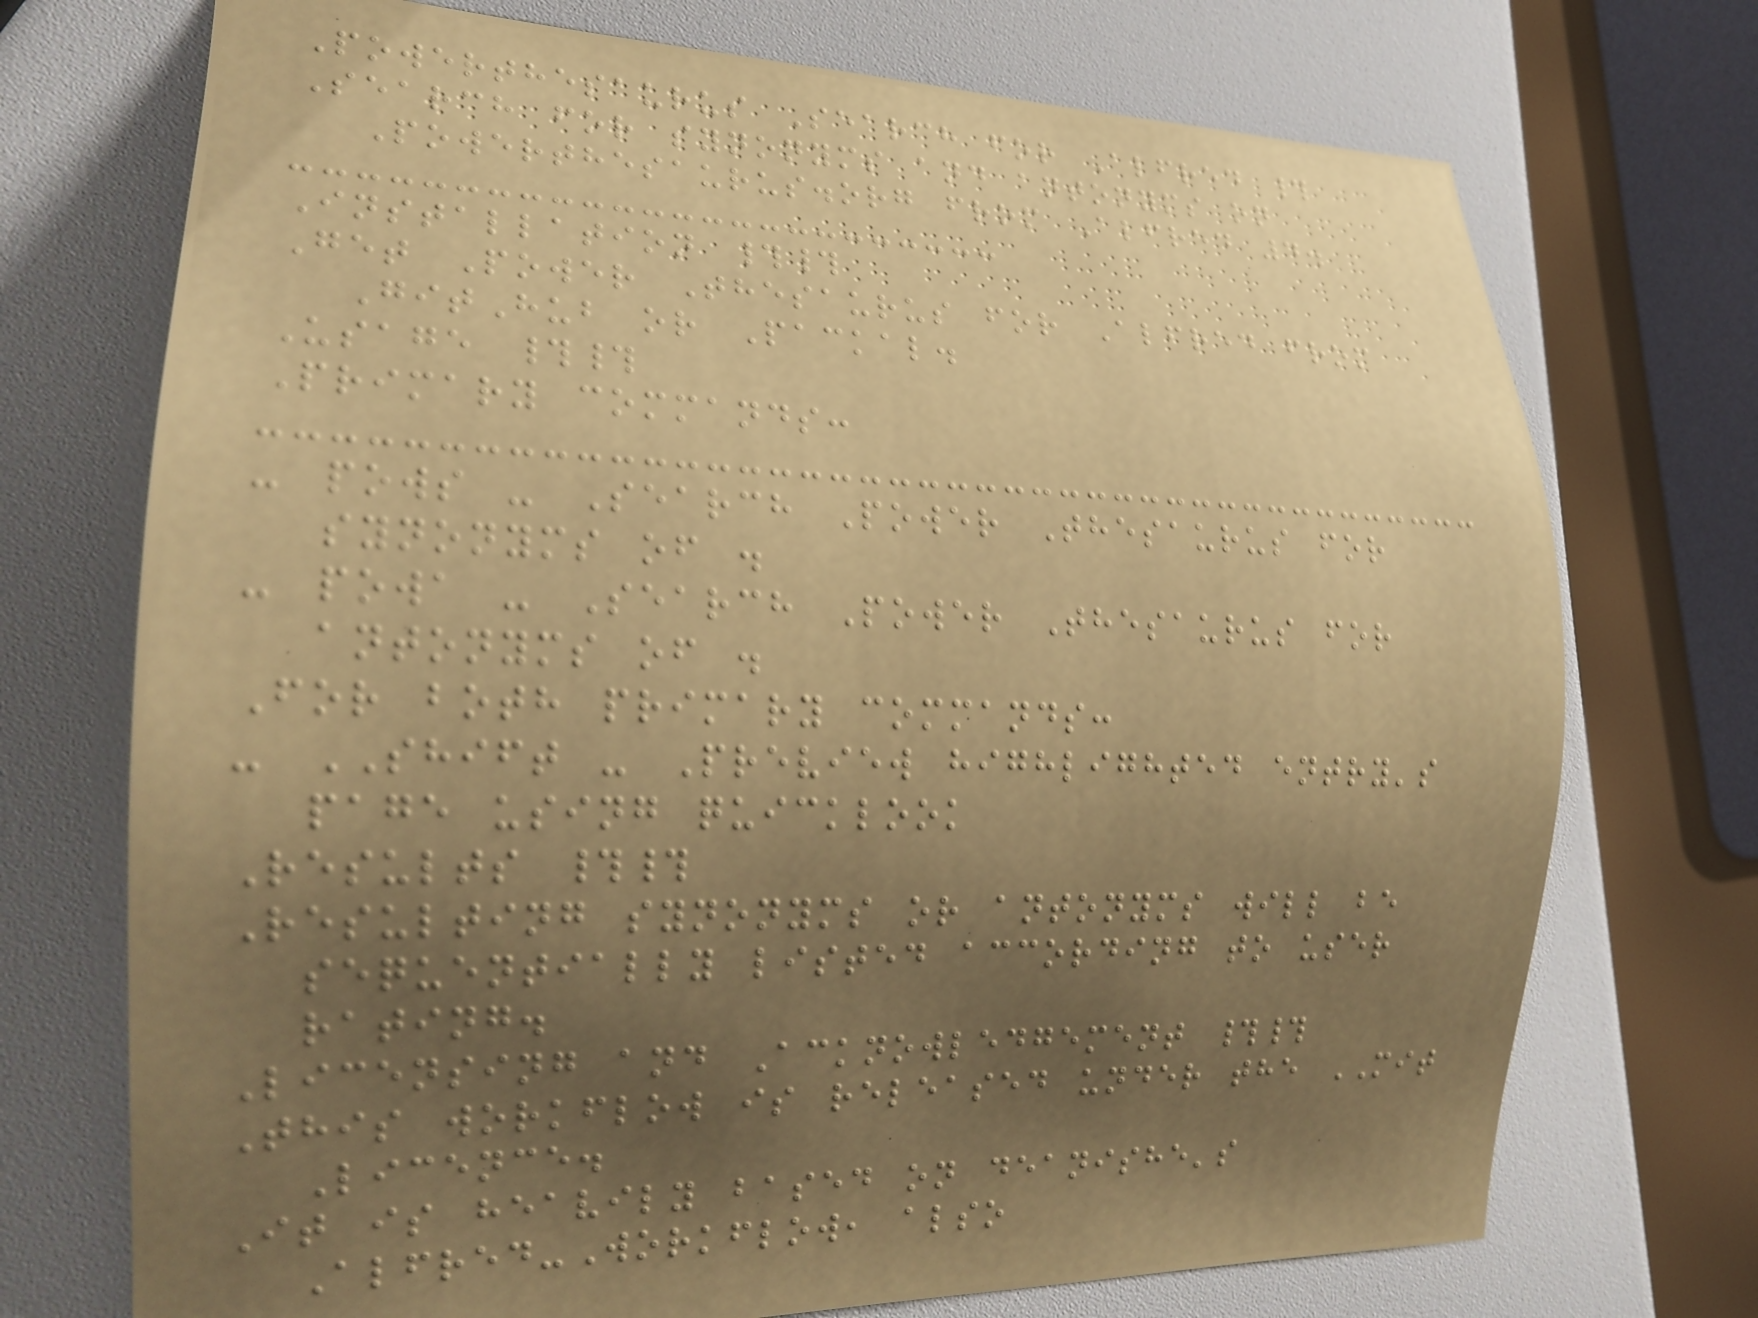Powerthesaurus Search for Alfred #
Search for synonyms and antonyms on
Powerthesaurus.org from Alfred 4.
Installation ##
Get Power Thesaurus for Alfred from
GitHub or Packal.
Usage ##
Primary commands:
- pows - Search Power Thesaurus for
synonyms of .
- powa - Search Power Thesaurus for
antonyms of .
For both primary commands:
- SHIFT - Preview highlighted entry's
page using quicklook
Results ##
Resulting synonyms or antonyms will be
sequentially listed according to user
rating.
Licensing and Acknowledgement ##
This workflow is released under the MIT
Licence.
It is heavily based on deanishe's
Alfred-Workflow, also
